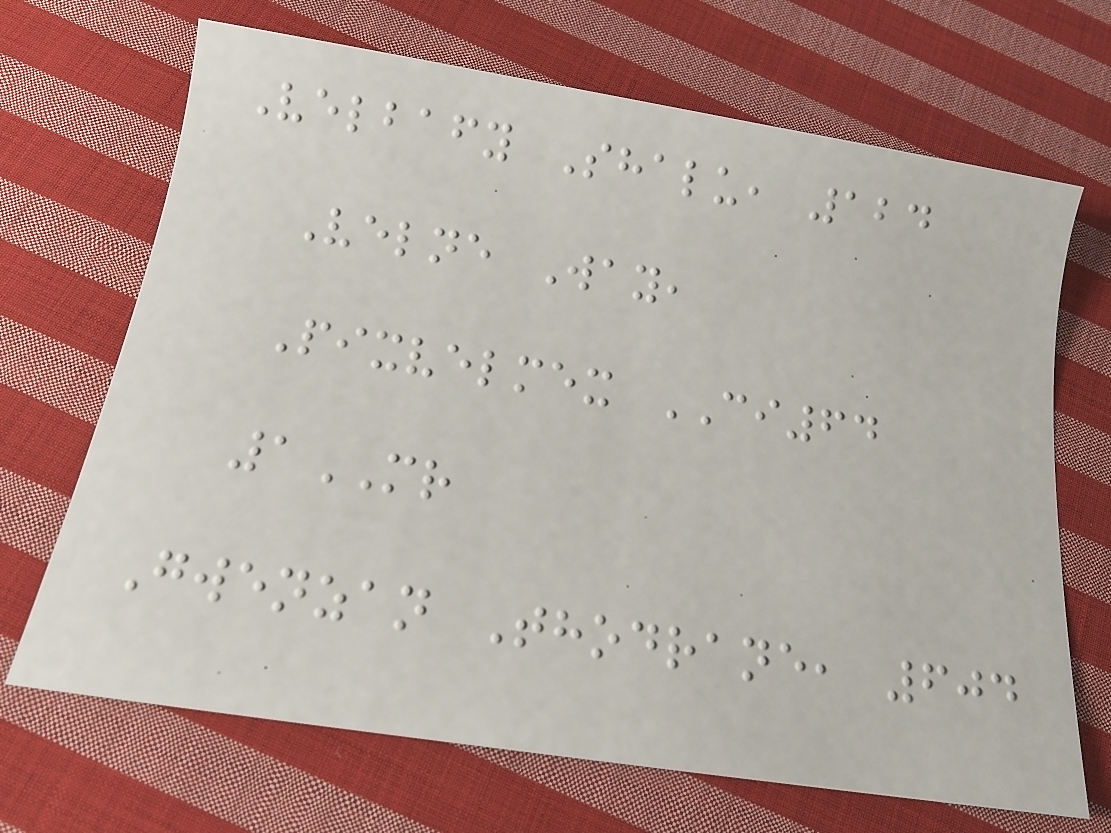Velbafy Shalu, 124
Velne Way,
Pixvelmex CI64
1MR
Gwenzan Thodrane, 604
